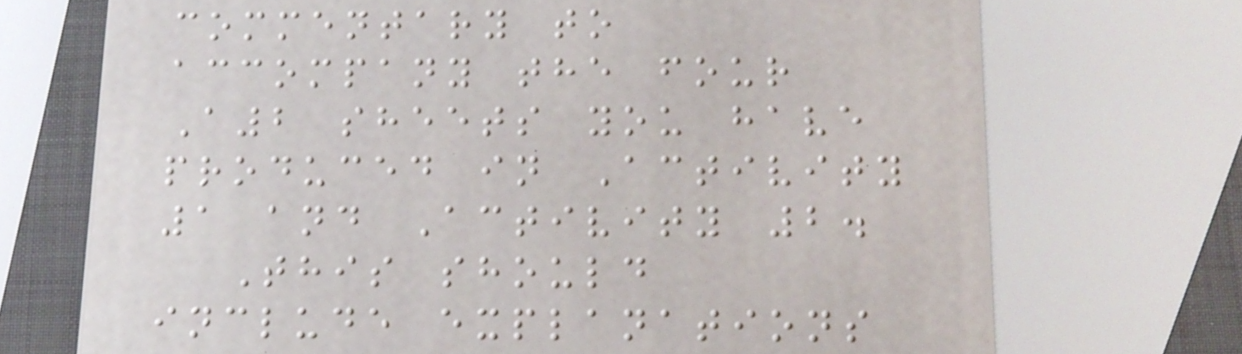commentary to
accompany the four
A2 sheets you have
produced in Activity
1 and Activity 2.
This should
include explanations
